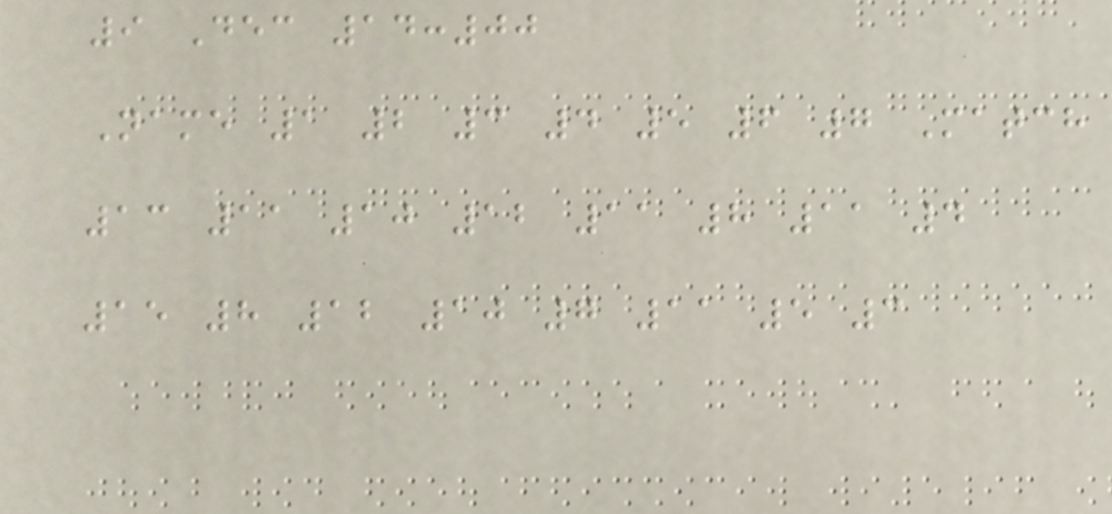9 Dec 14:00
Name 1 2 3 4 5 6 7 Match
13 11 10 12 11 8 11 4
15 8 12 10 7 11 5 3
